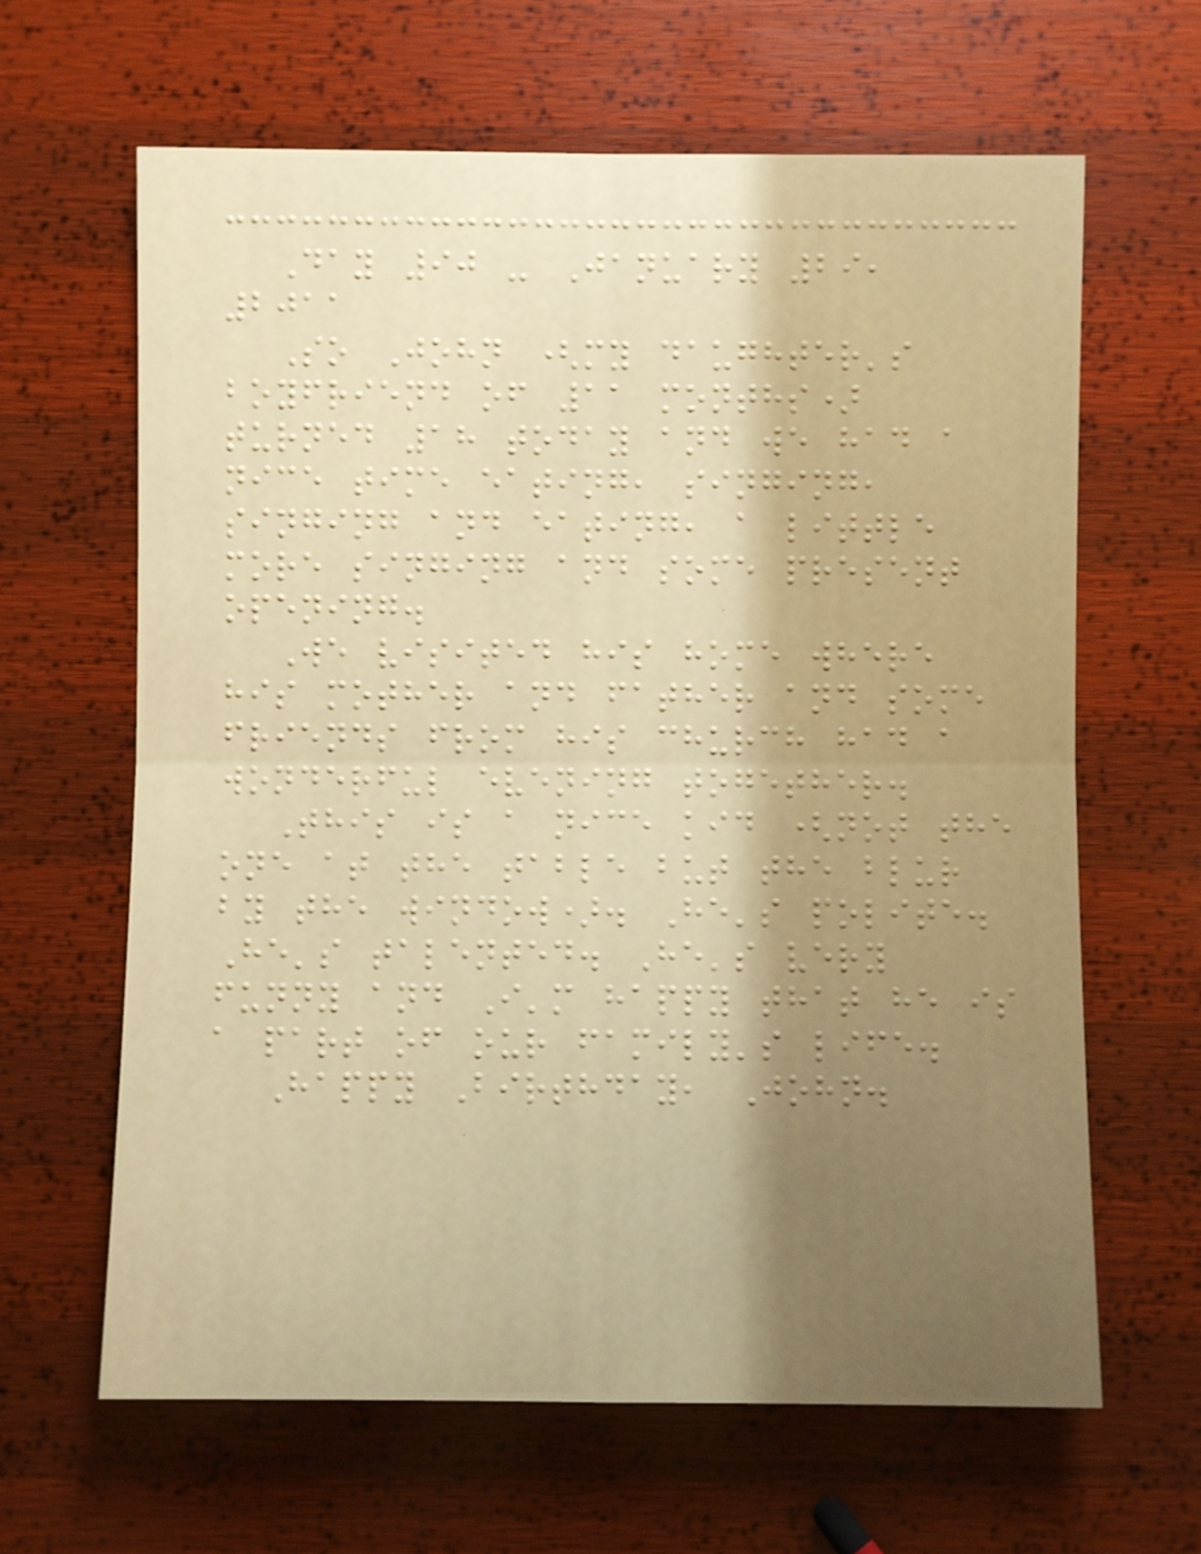Day 90 - January 29,
2011
So John (my daughter's
boyfriend of 11 months)
turned 18 today and we had a
nice time eating, singing,
singing and eating, a little
more singing and some present
opening.
We visited his home where
his mother and father and some
friends from his church had a
wonderful evening together.
This is a nice kid (not the
one at the table but the blur
by the window). He's polite.
He's talented. He's very
funny and I'm happy that he is
a part of our family's life.
Happy Birthday, John.
